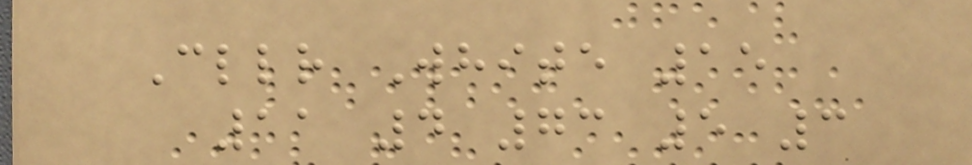Cllr White 15
11 4 73 5 3
